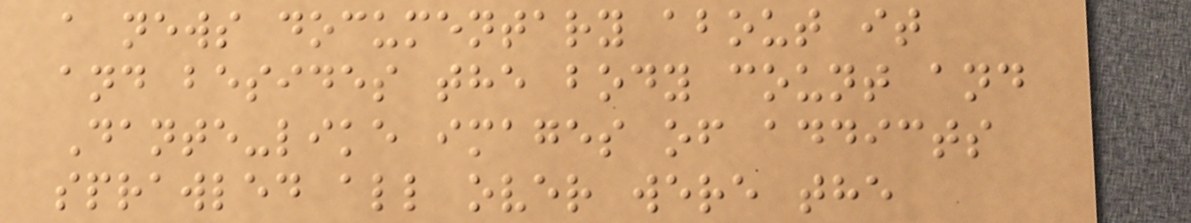a news documentary about it
and besides the body count and
Dante-like images of addicts
sprawled all over were the
